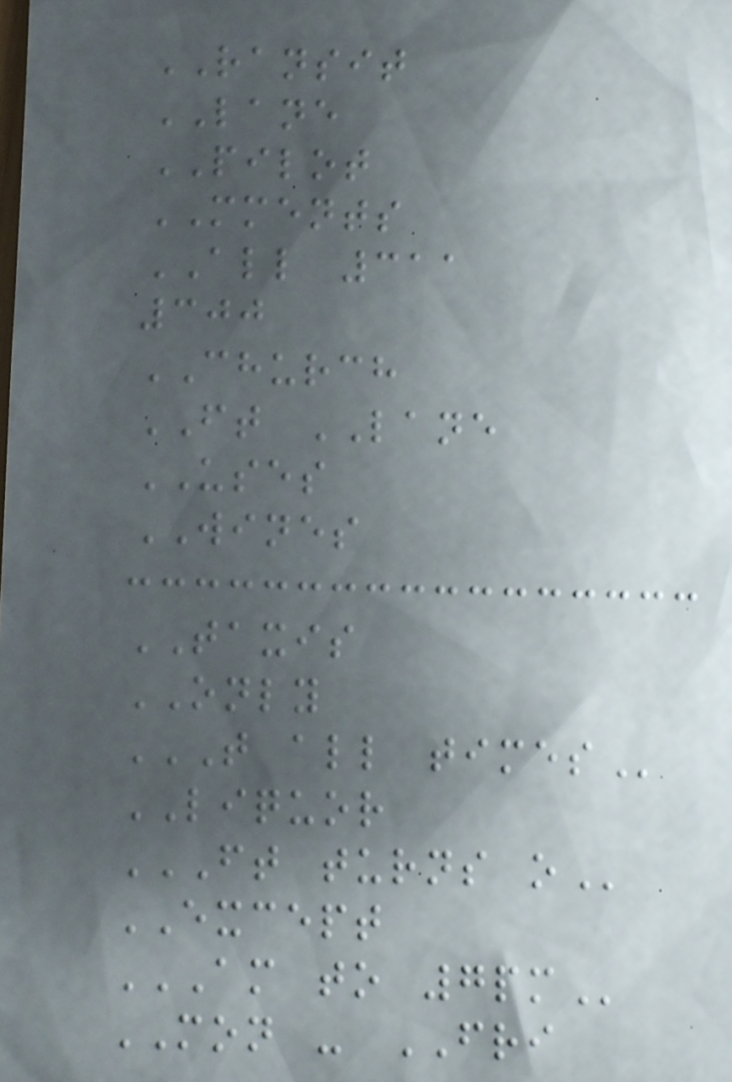RANSIT
LANE
PILOT
MMENTS
ALL 311
300
CHURCH
FT LANE
USES
WINES
TAXIS
ONLY
T ALL TIMES
LIQUOR
FT TURNS O
EXCEPT
AM TO 7PM
MON - FRI
